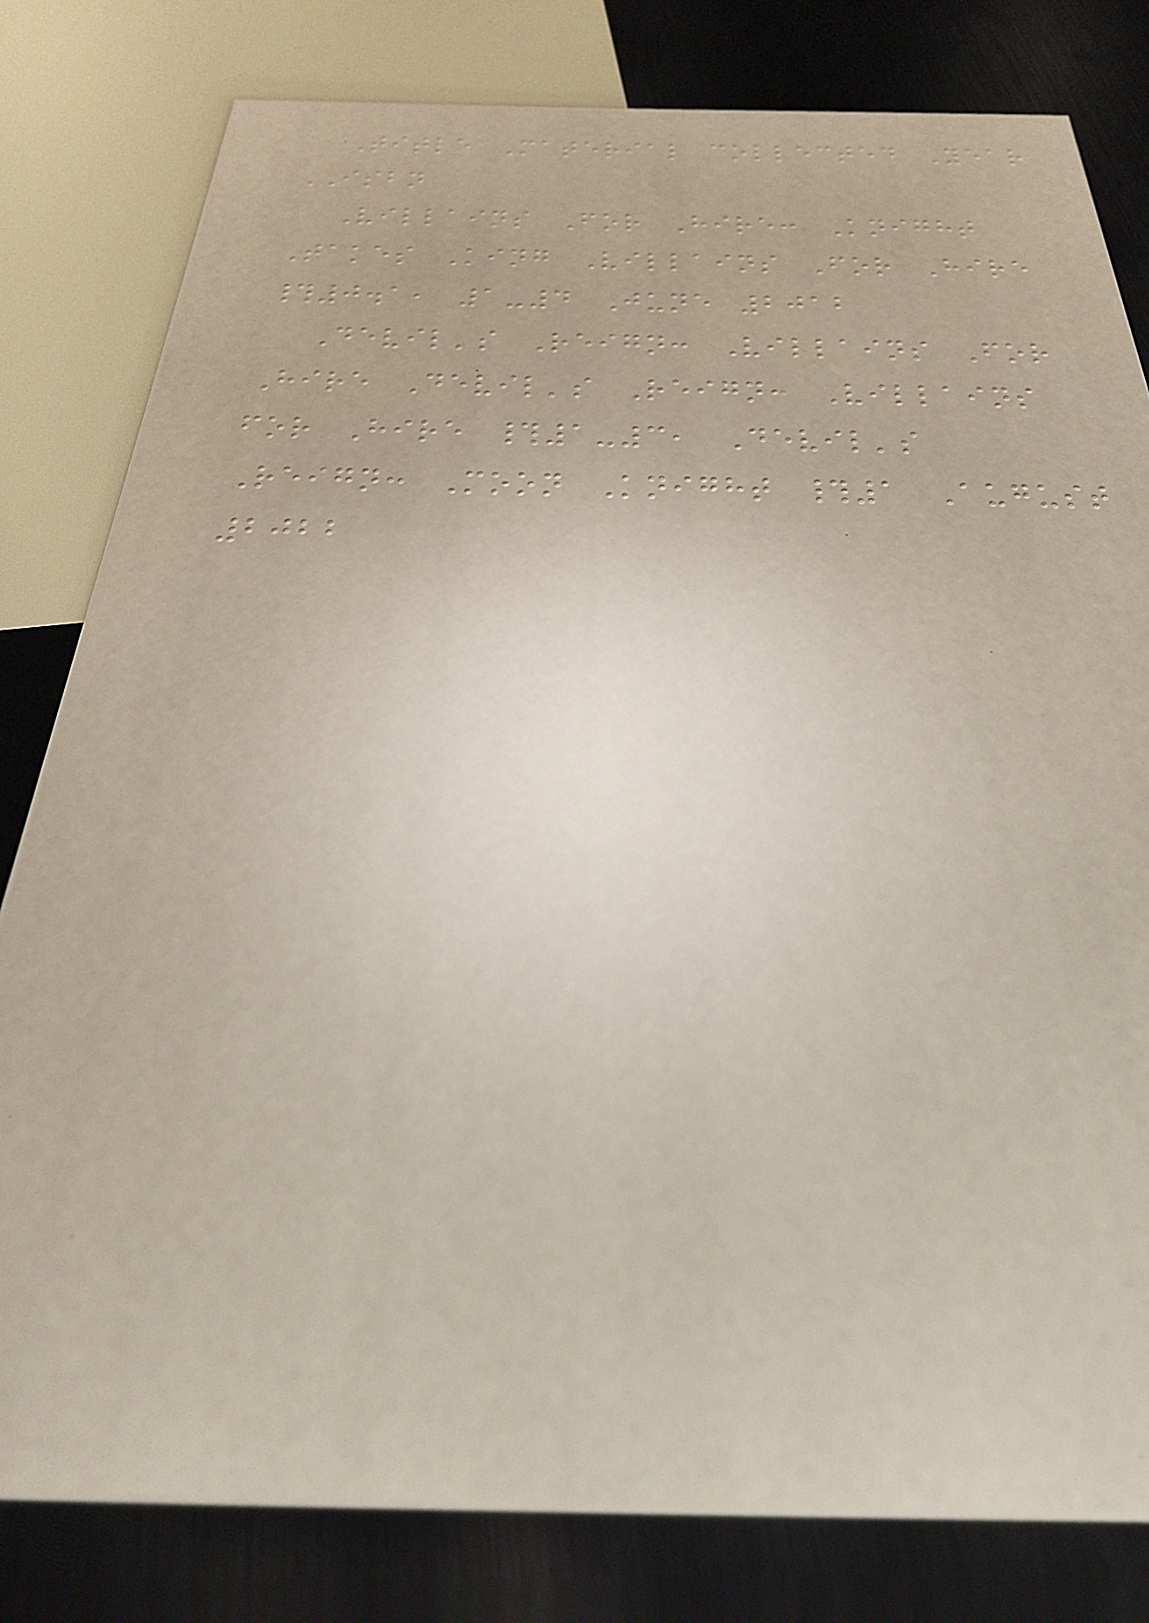Title Material collected Year
ISBN
Villains For Hire: Knight
Takes King Villains For Hire
#0.1, 1-4 June 2012
Devil's Reign: Villains For
Hire Devil's Reign: Villains
for Hire #1-3, Devil's
Reign: Moon Knight #1 August
2022
